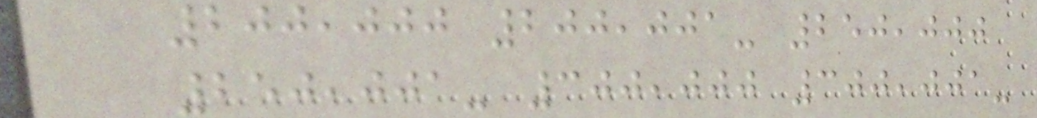200,000 200,001- 250,000
250,001- 300,000 300,001-
